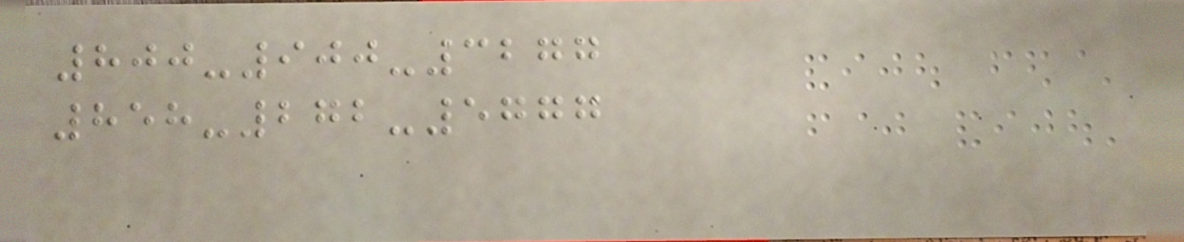800-900-3277
858-272-5777
